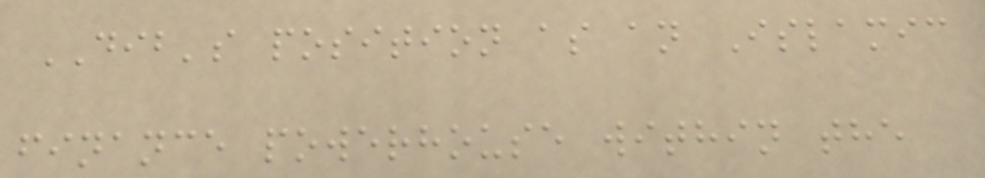DIB's position as an Islamic
finance powerhouse within the
